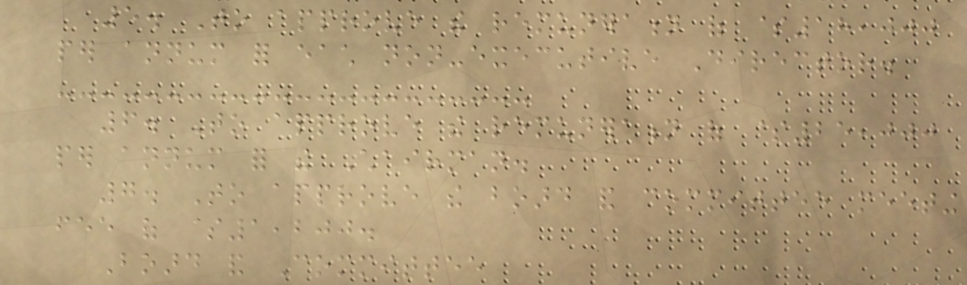5. To approve the remuneration of $18,000
per annum for each non-executive Director.
6. To approve the remuneration of $25,000
per annum for the Chairman.
7. To approve the board and committee meeting
fee of $1,200.
Board and Committee
